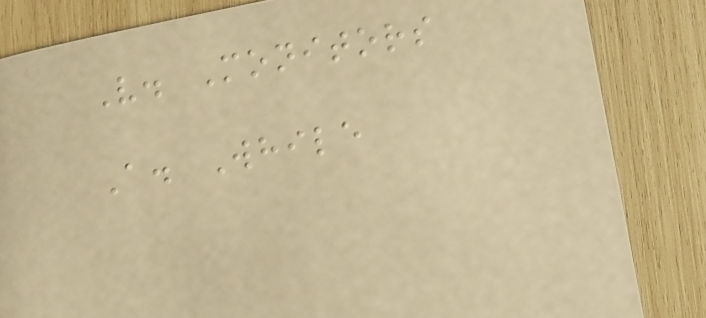V. Monitors
A. While
